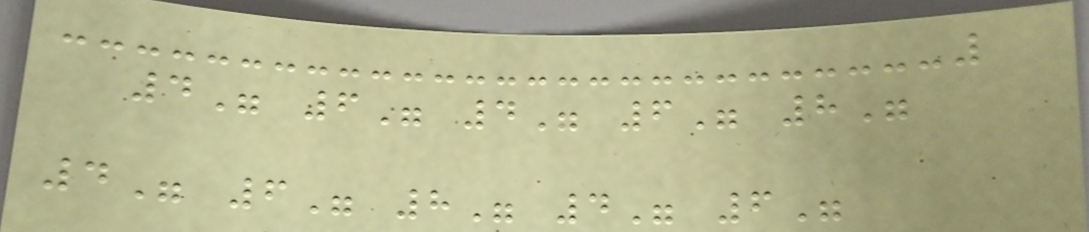4" 6" 4" 6" 8"
4" 6" 8" 4" 6"
